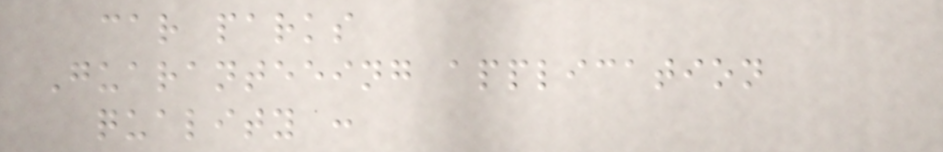car parks
Guaranteeing application
quality :
